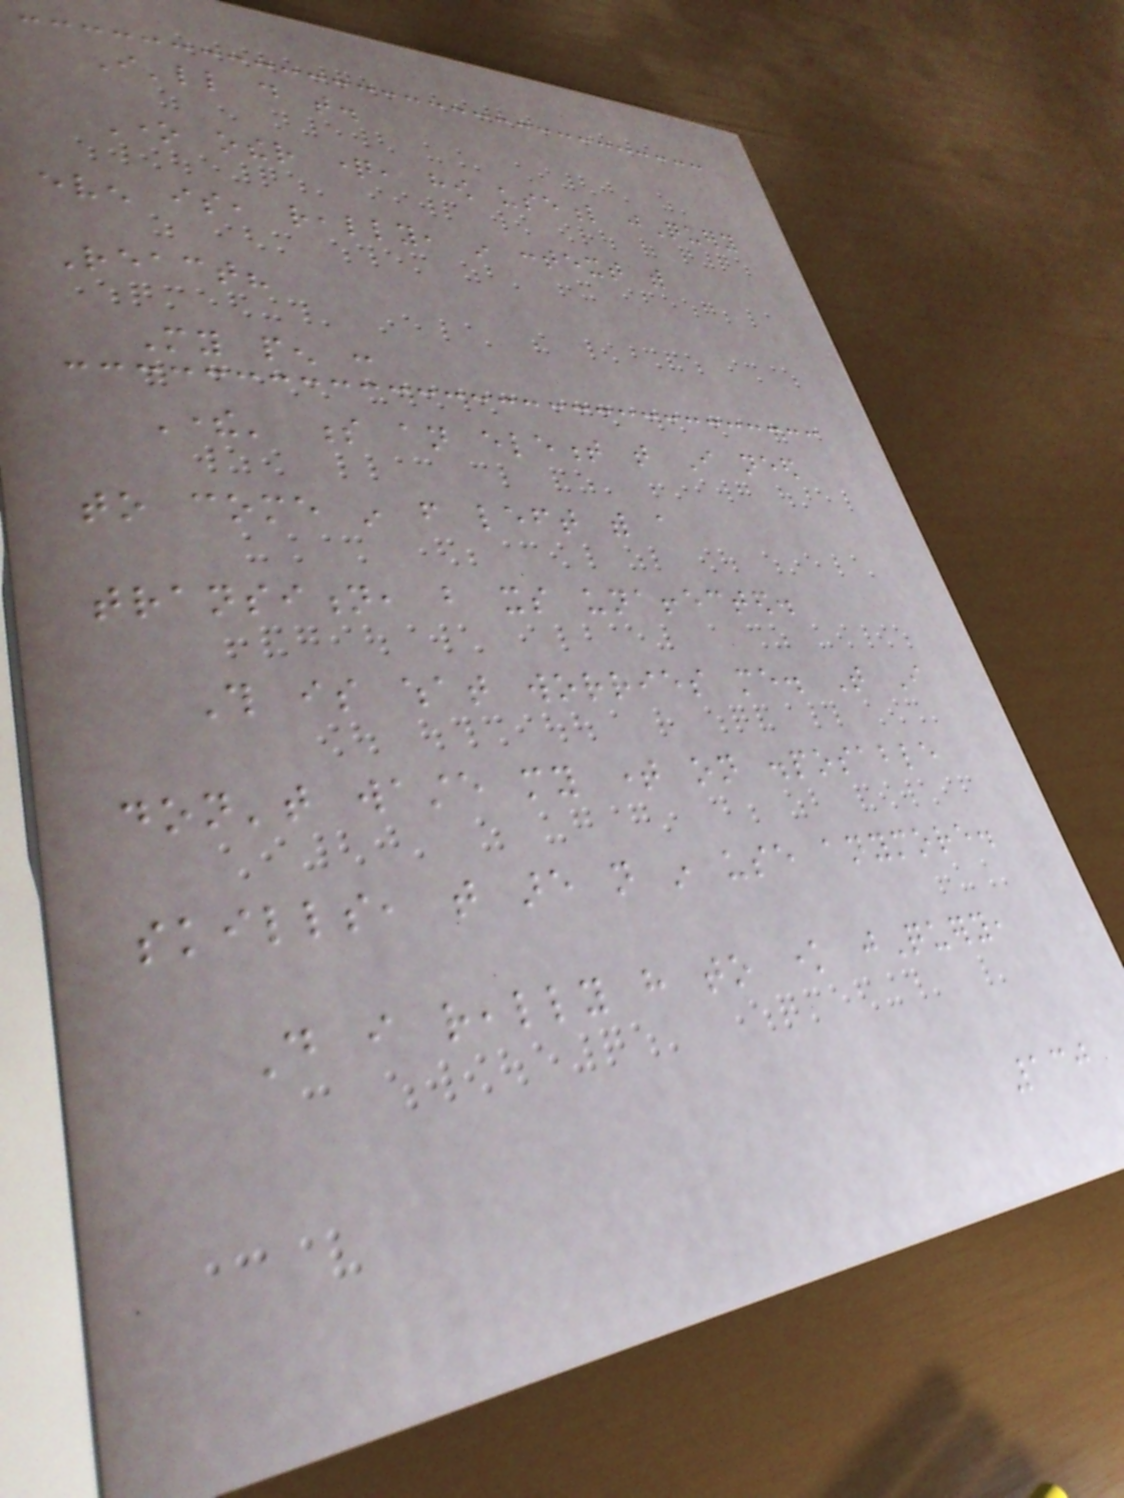I'll do that.
One other question, how useful jQuery
even is, really, in context with
React?
My pen :
There' s an element that I need
to come in from left with a
transition, but its unaffected.
This is what worries me. That I
don't waste my time on disposable
skills, that are not in use anymore.
Do i really have to know jQuery,
130
